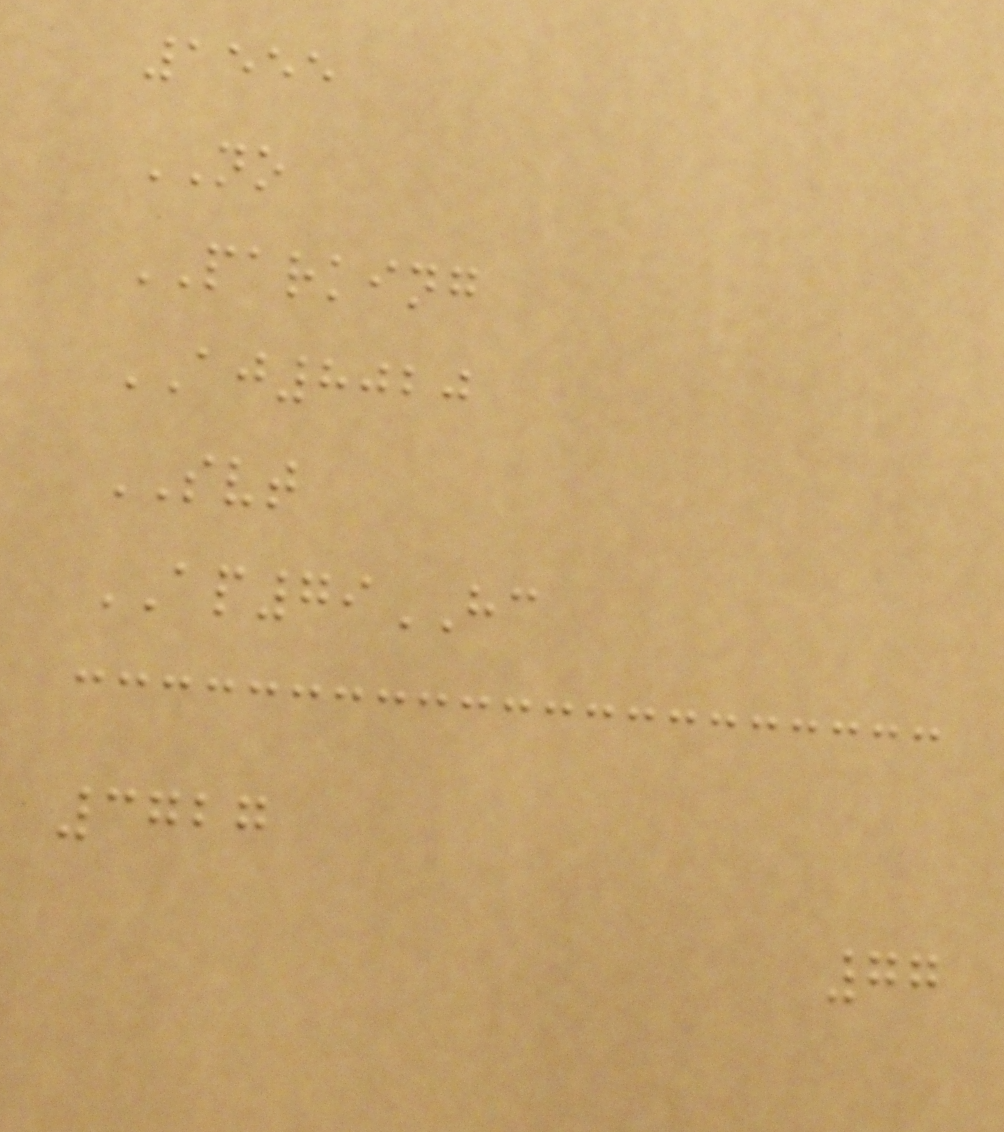1555
NO
PARKING
AJ8020
SVT
AP79HC
3727
77
